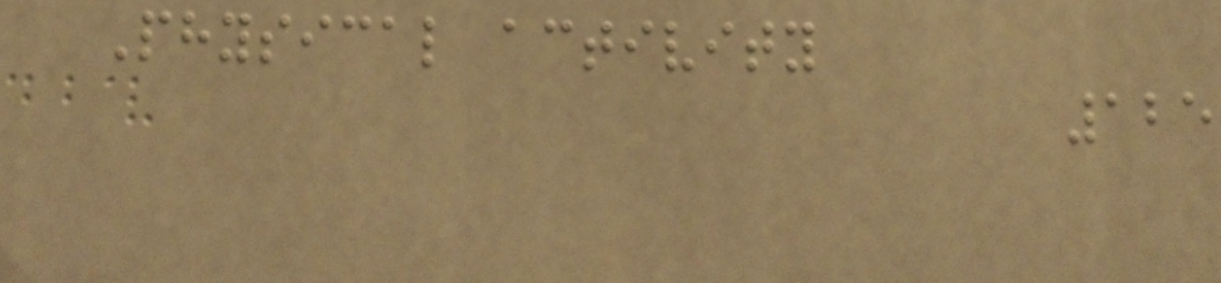Physical activity
125
